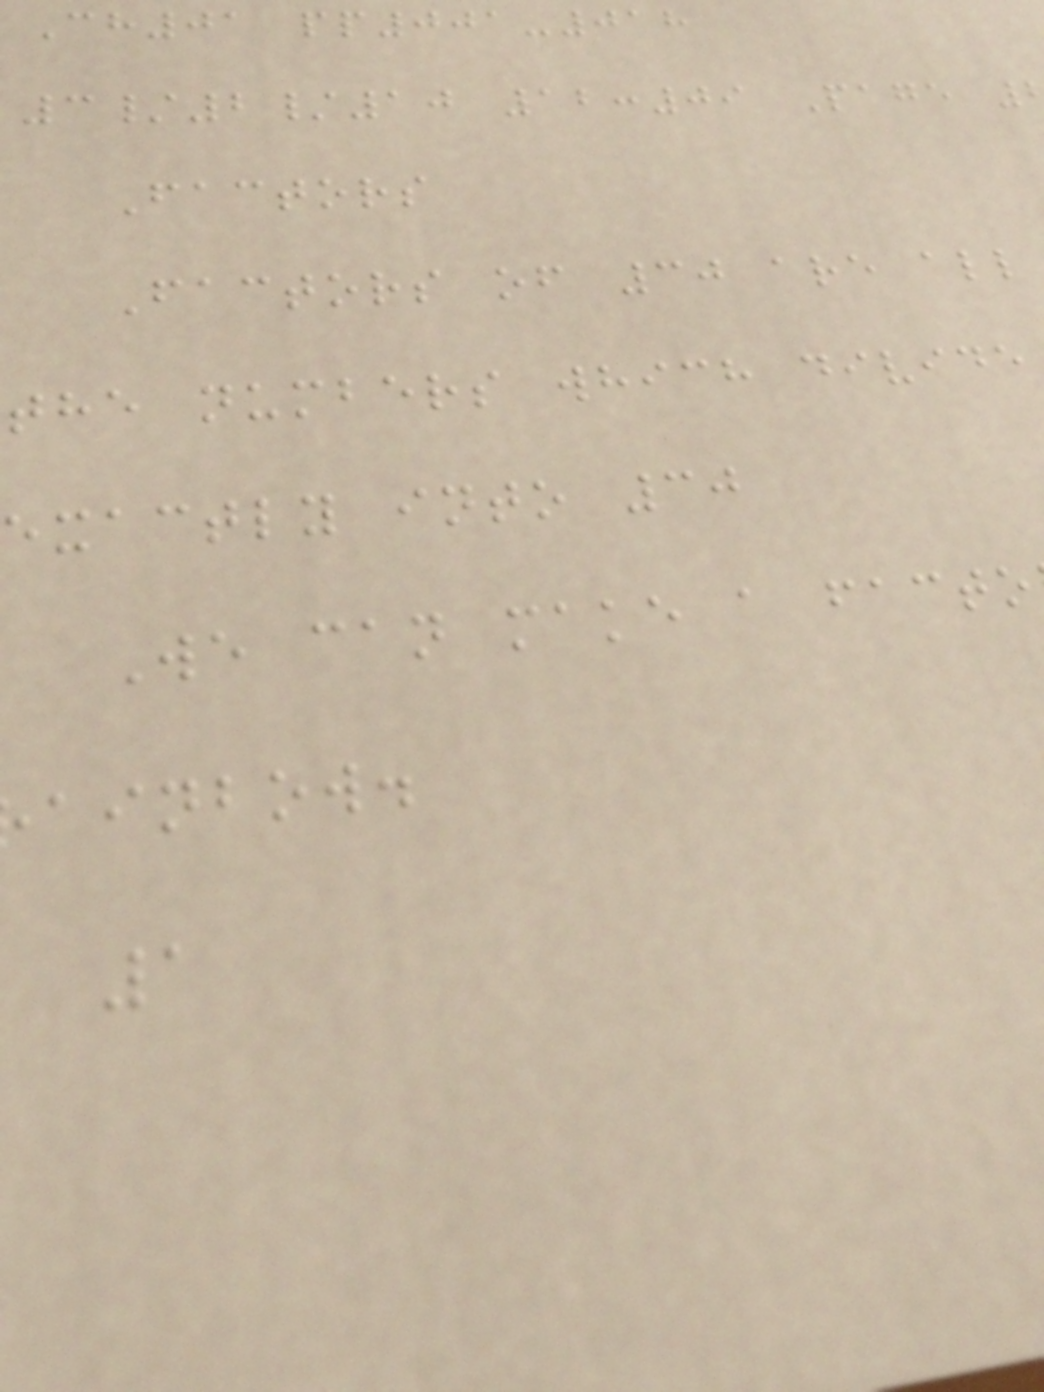Ch01 pp001-018
3/2/10 12:09 Page
Factors
Factors of 30 are all
the numbers which divide
exactly into 30
We can make a facto
ainbow.
1
